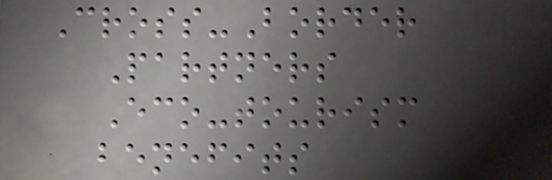Cross-Border
Partners
Eco-tourism
benefits
